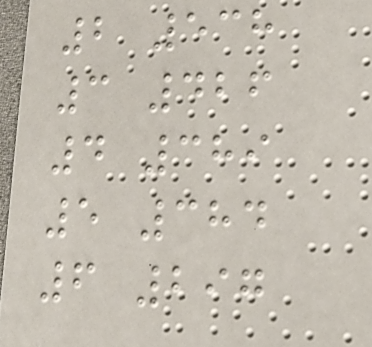2 538
3 426
4 389
5 384
6 297
